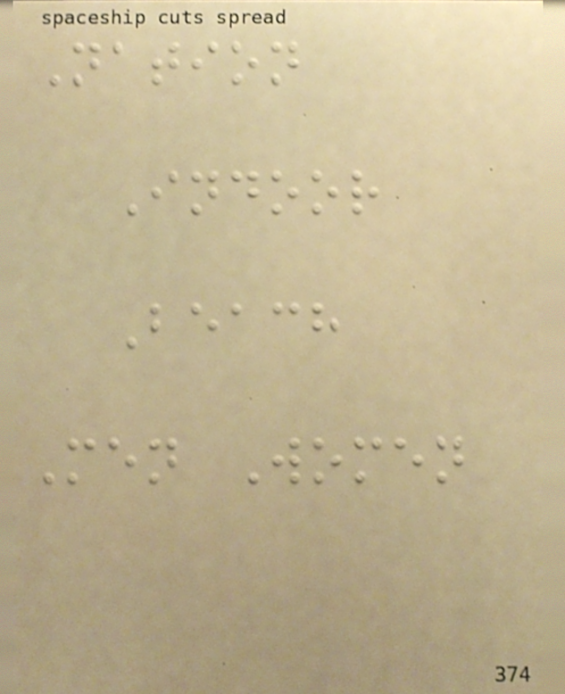Nation
Indoor
Beach
Men Women
